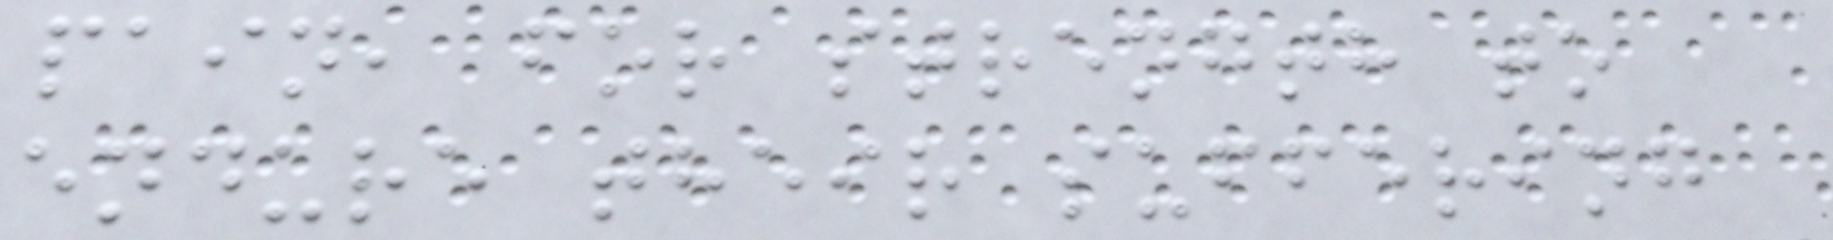pain, for strength to
endure their suffering
